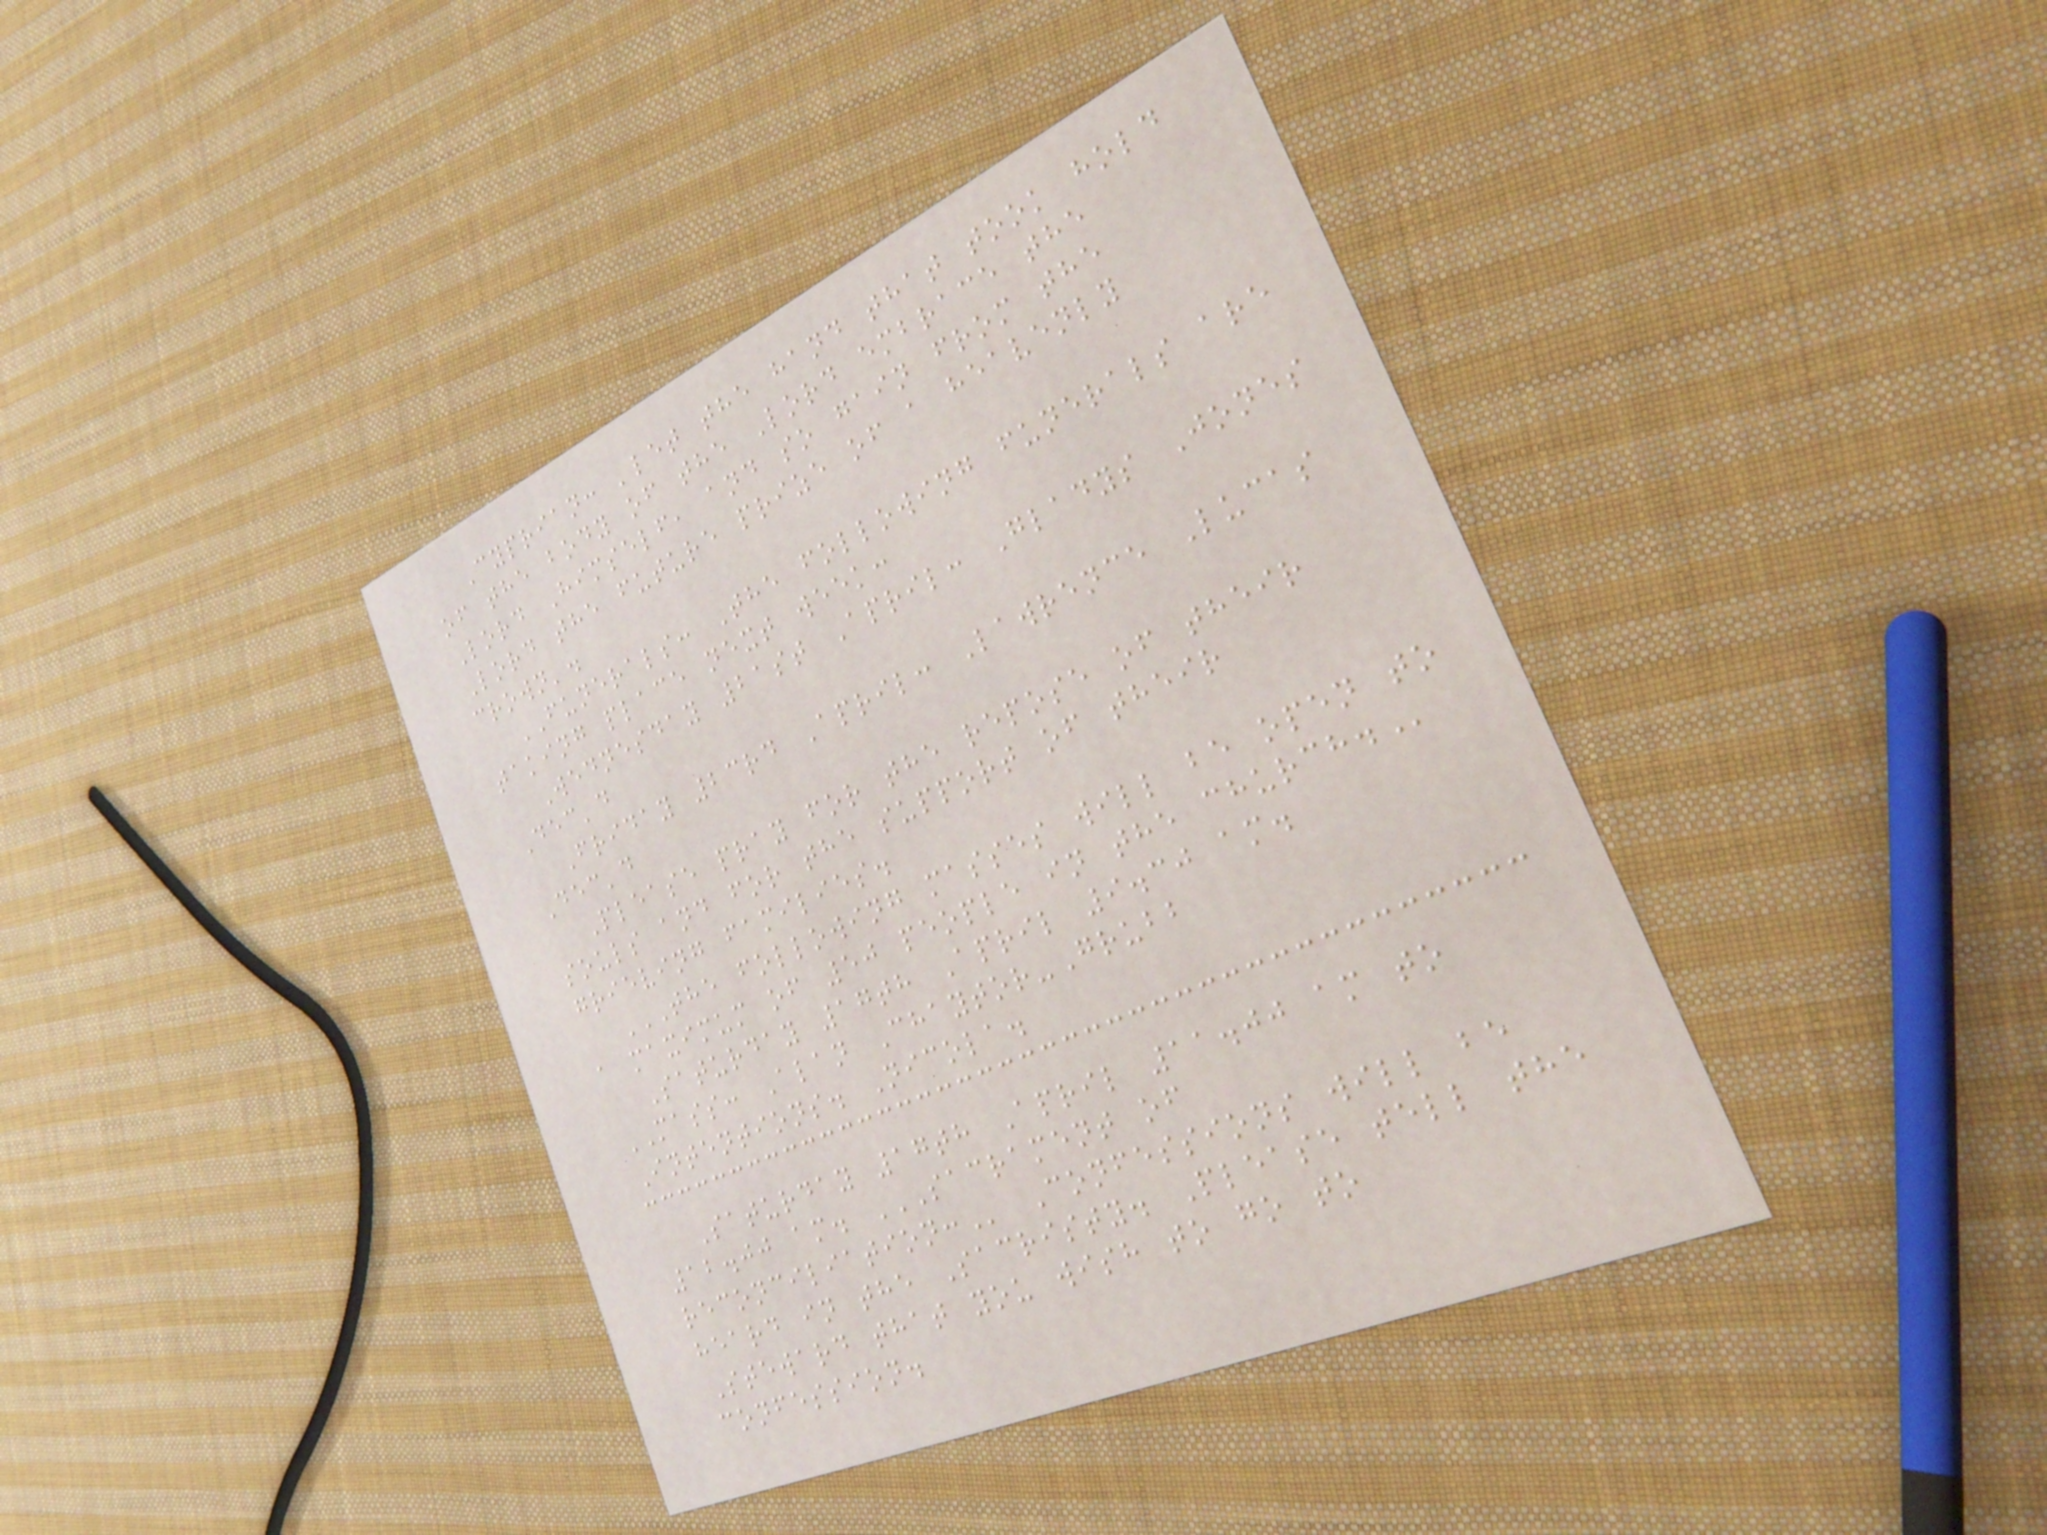Cyprian: 'let the hand that took hold
of the body of the Lord embrace the
Lord Himself, and so gain from the
Lord the future prize of a heavenly
crown'.
FUNERALS: The following funerals are
taking place next week:
Wednesday 21st April: Gladys Jones
Dec'd
Friday 23rd April: Lawrence Lucas
Dec'd
Please pray for the repose of their
souls and for the support of their
grieving families.
THE FOLLOWING MASSES WILL BE OPEN TO
A MAXIMUM OF 50 PEOPLE IN THE CHURCH.
Saturday 17th April 9.30 am.
MASS: Alan Chaytor-Grubb
Intentions. Nicola.
Saturday 17th April 11.00 am to
12.00 am. SACRAMENT OF
RECONCILIATION: Confessions will be
heard in the Sacristy. Please tell the
Steward that you wish to go to
confession.
